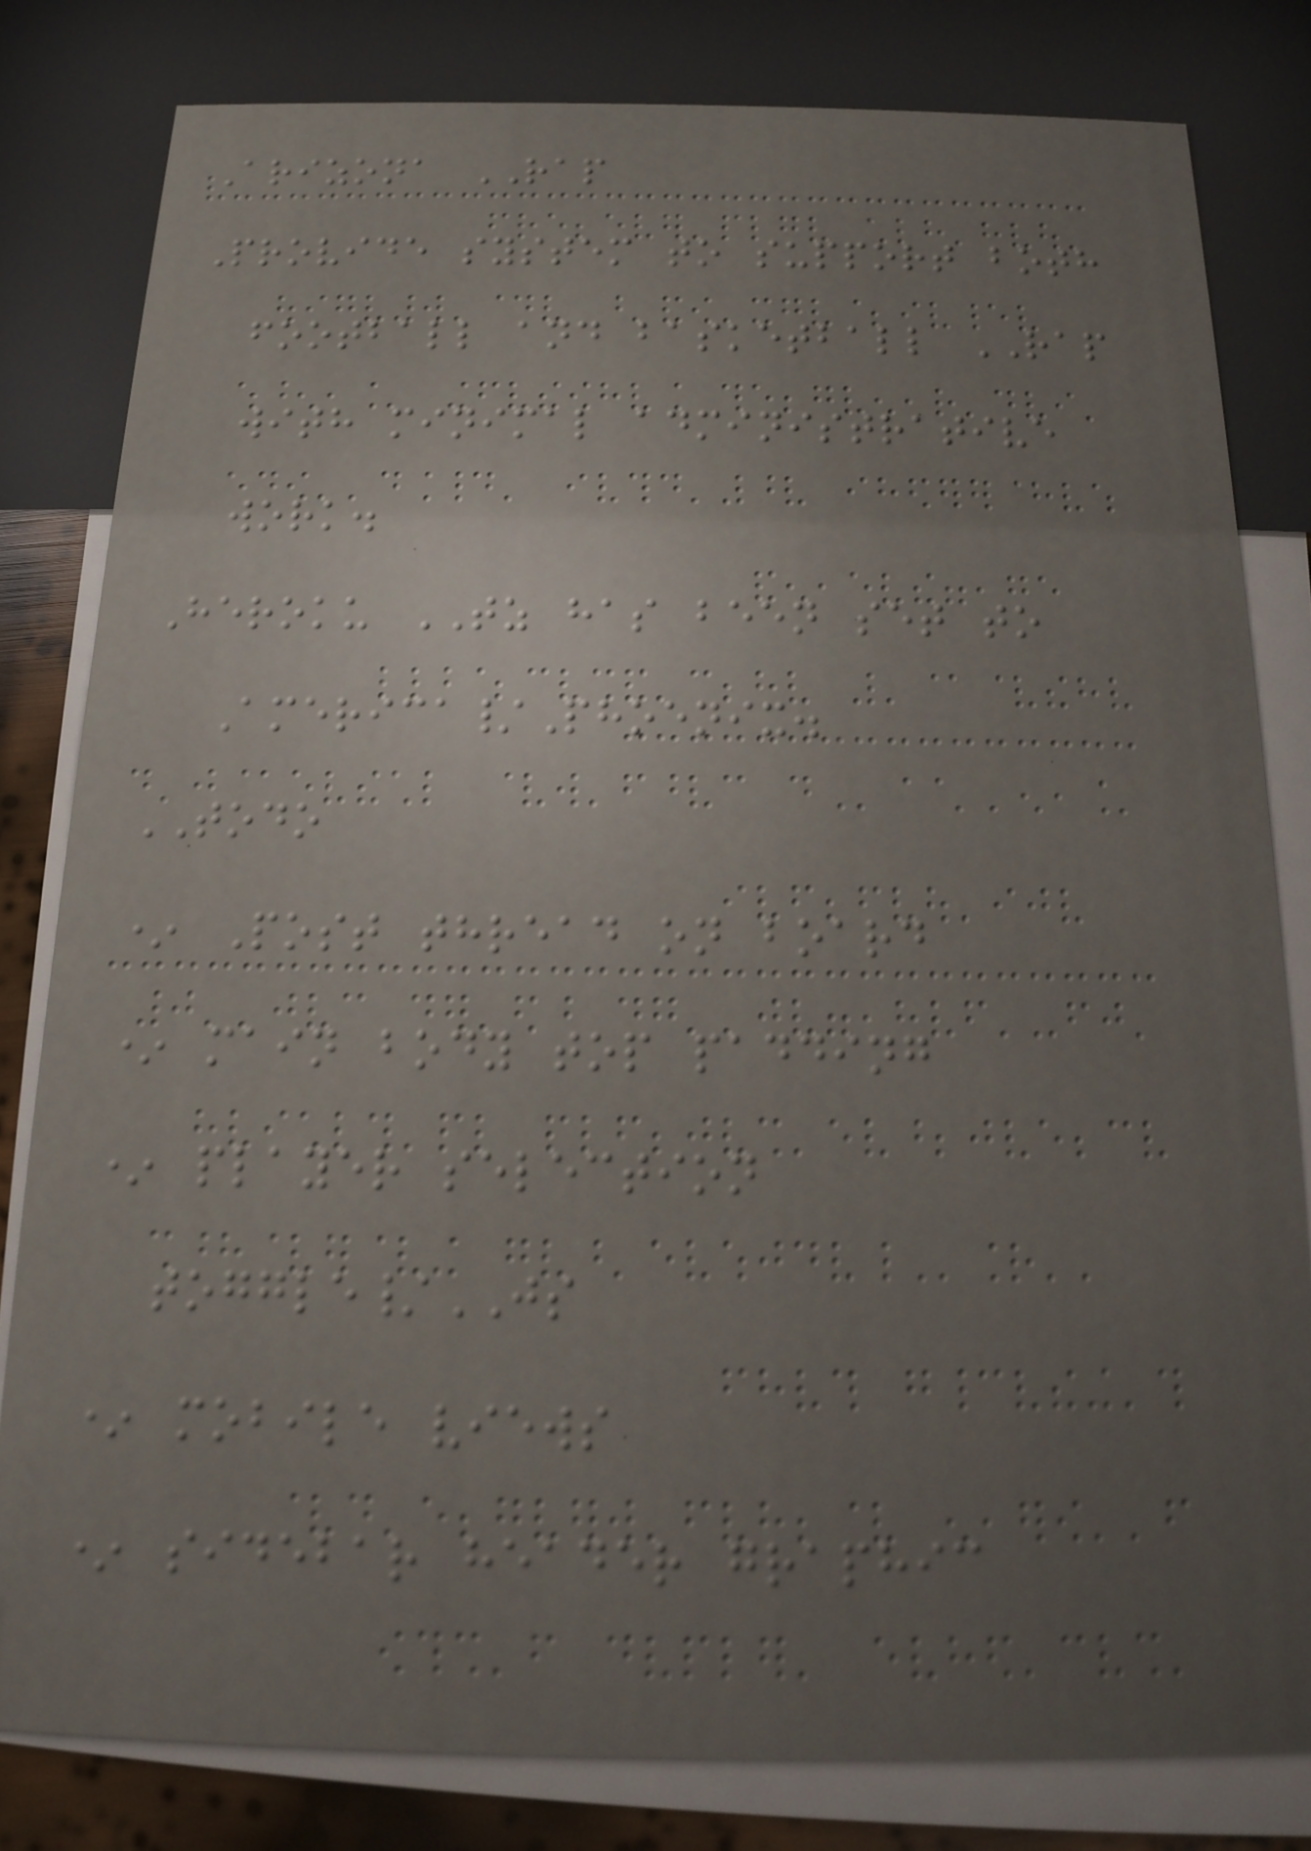Arizona RAP
Provide system to support both
football and basketball RAP
with minimal administrative
work.
Heroku TZ has been set to
America/Phoenix.
TODO
* Post thread on board
* main body top padding
* player selection
toggle/JS
* mobile views
* sidebar header graphic
